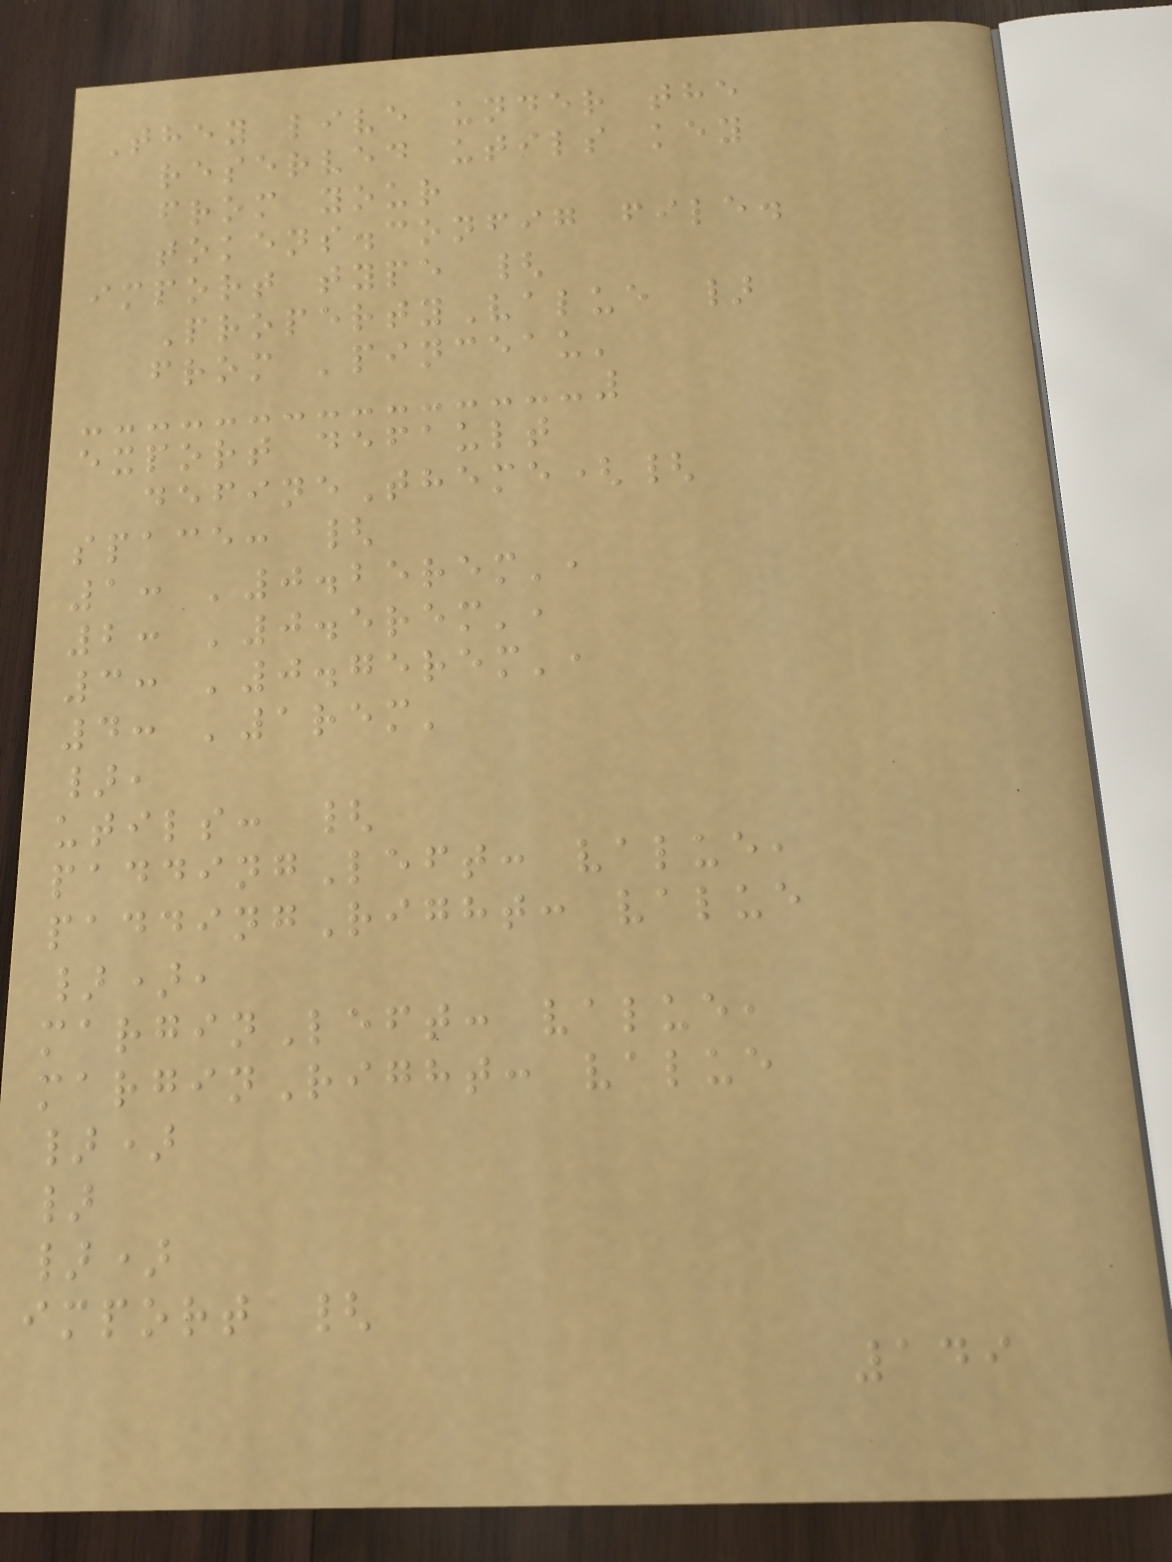They live under the
reserved utils key
from your
tokens.config file.
import type {
PropertyValue }
from 'pinceau'
export default
defineTheme({
space: {
1: '0.25rem',
2: '0.5rem',
3: '0.75rem',
4: '1rem'
},
utils: {
paddingLeft: value,
paddingRight: value
}),
marginLeft: value,
marginRight: value
})
}
})
import {
149
